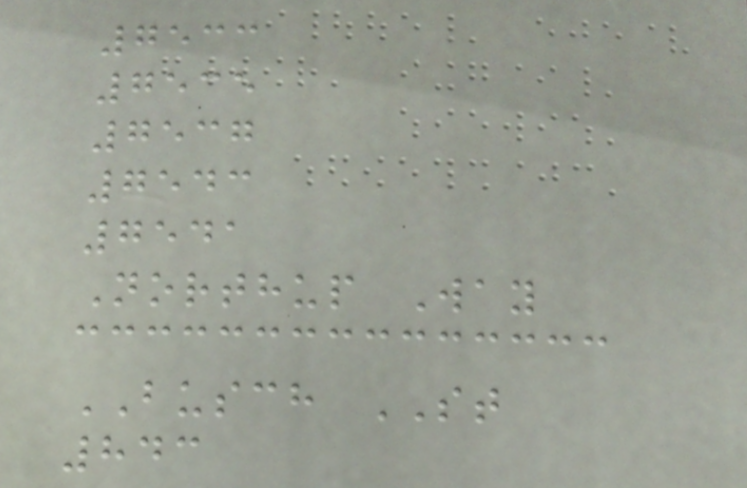7533
7535
7537
7543
7541
Northup Way
BUSCH ST
843
